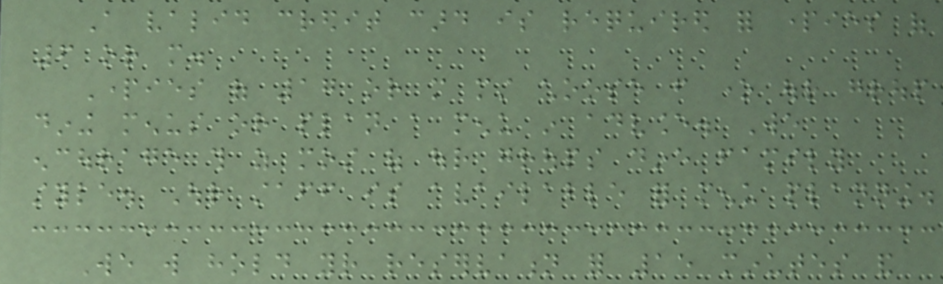A valid credit card is required for parties of
6 or more.
Parties of 17 or more must choose from one our group
dining menus or plan a menu in advance. We
encourage this as most of our groups dine family
style. Our staff is available for menu planning.
We will hold your reservation for 15 minutes and
